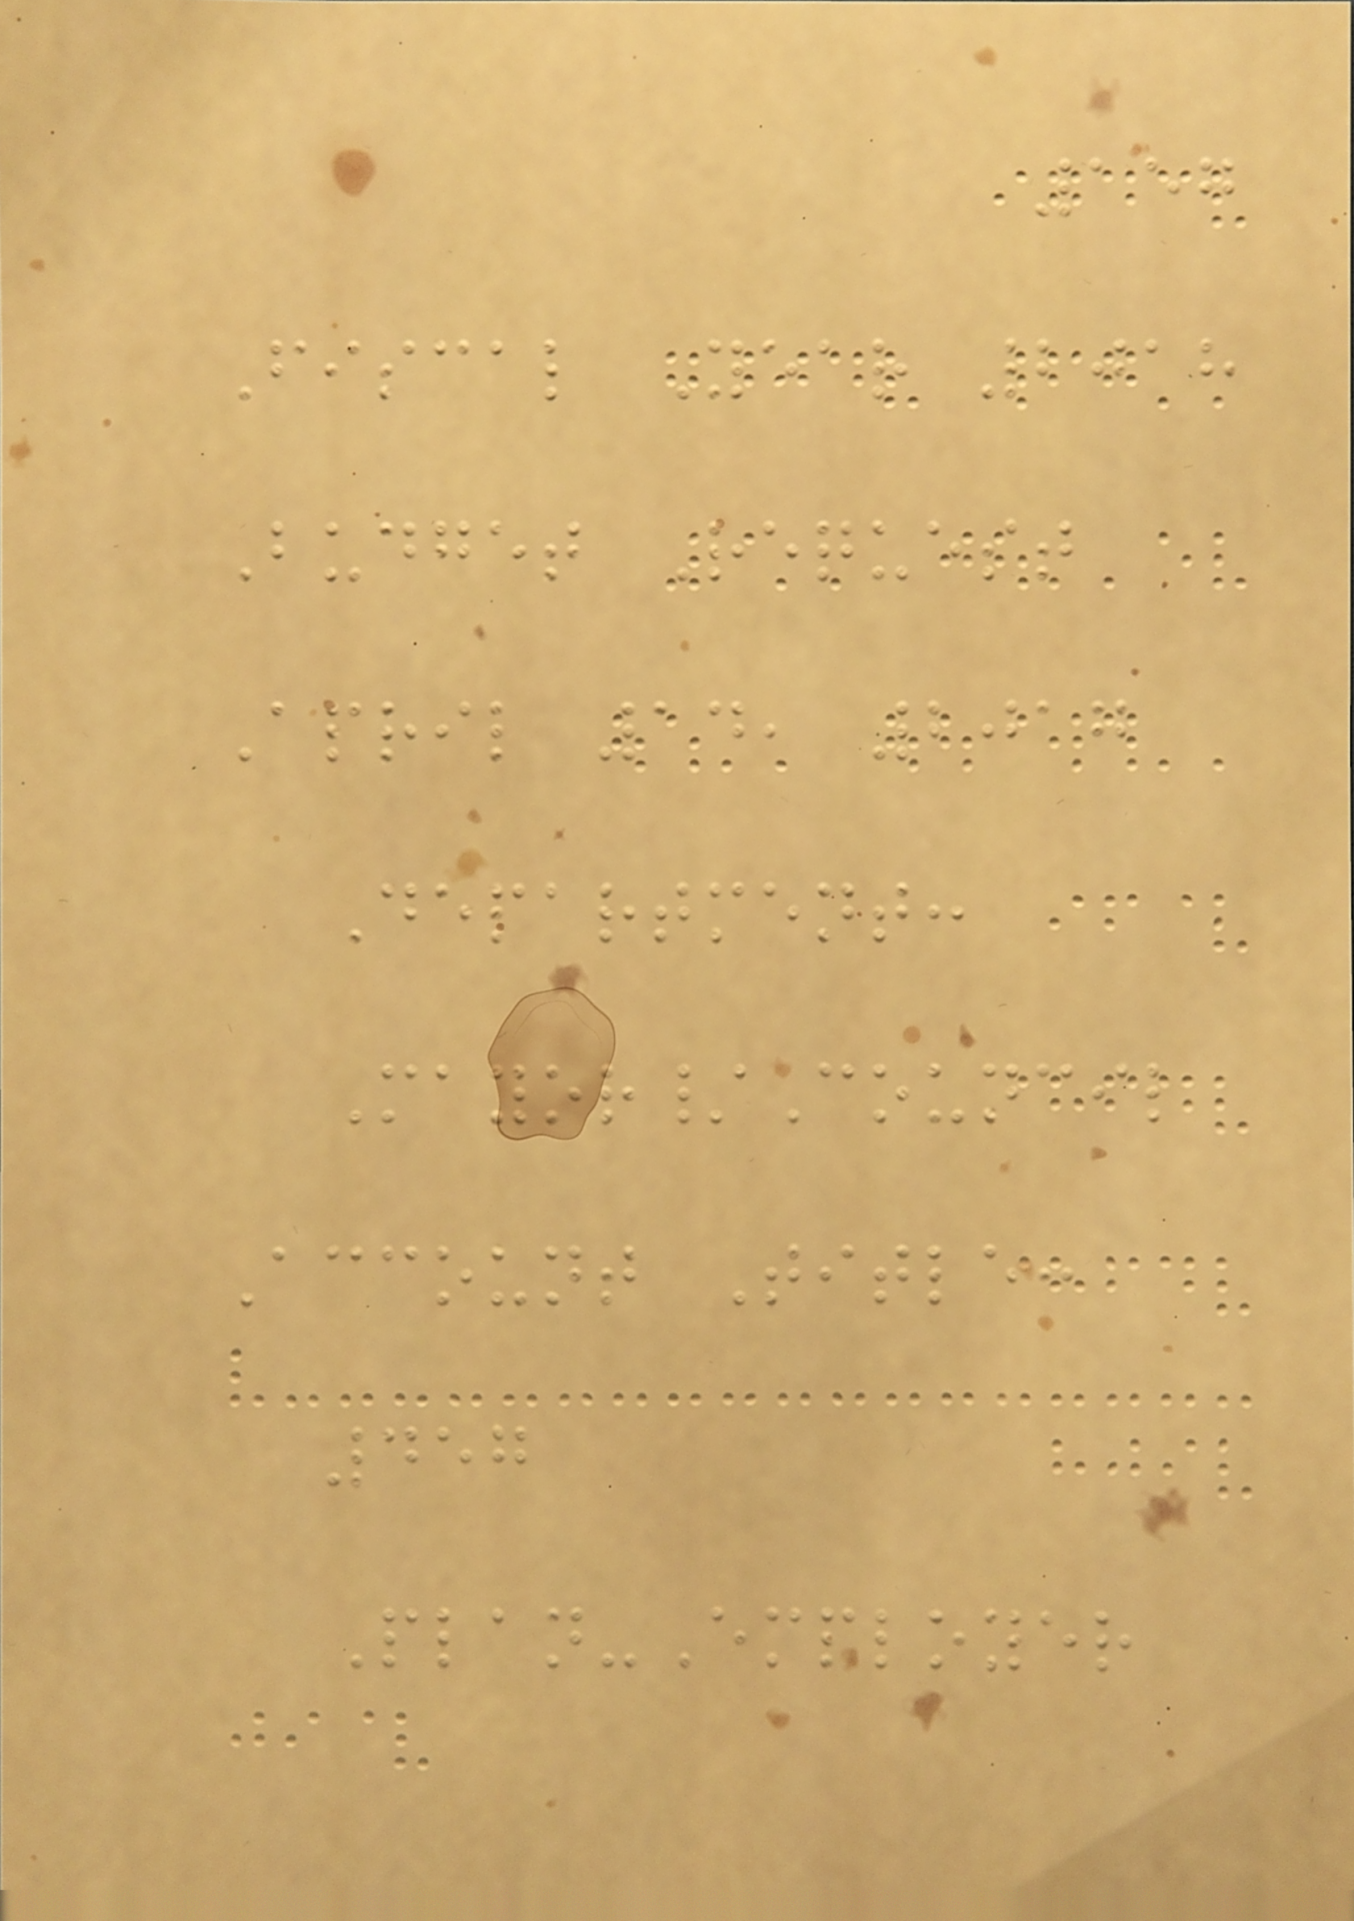157
Fiscal Year 2018
Budget Request
April 14, 2017
Department:
Mayor/Council
Account Title:
457
Plan-Employer
